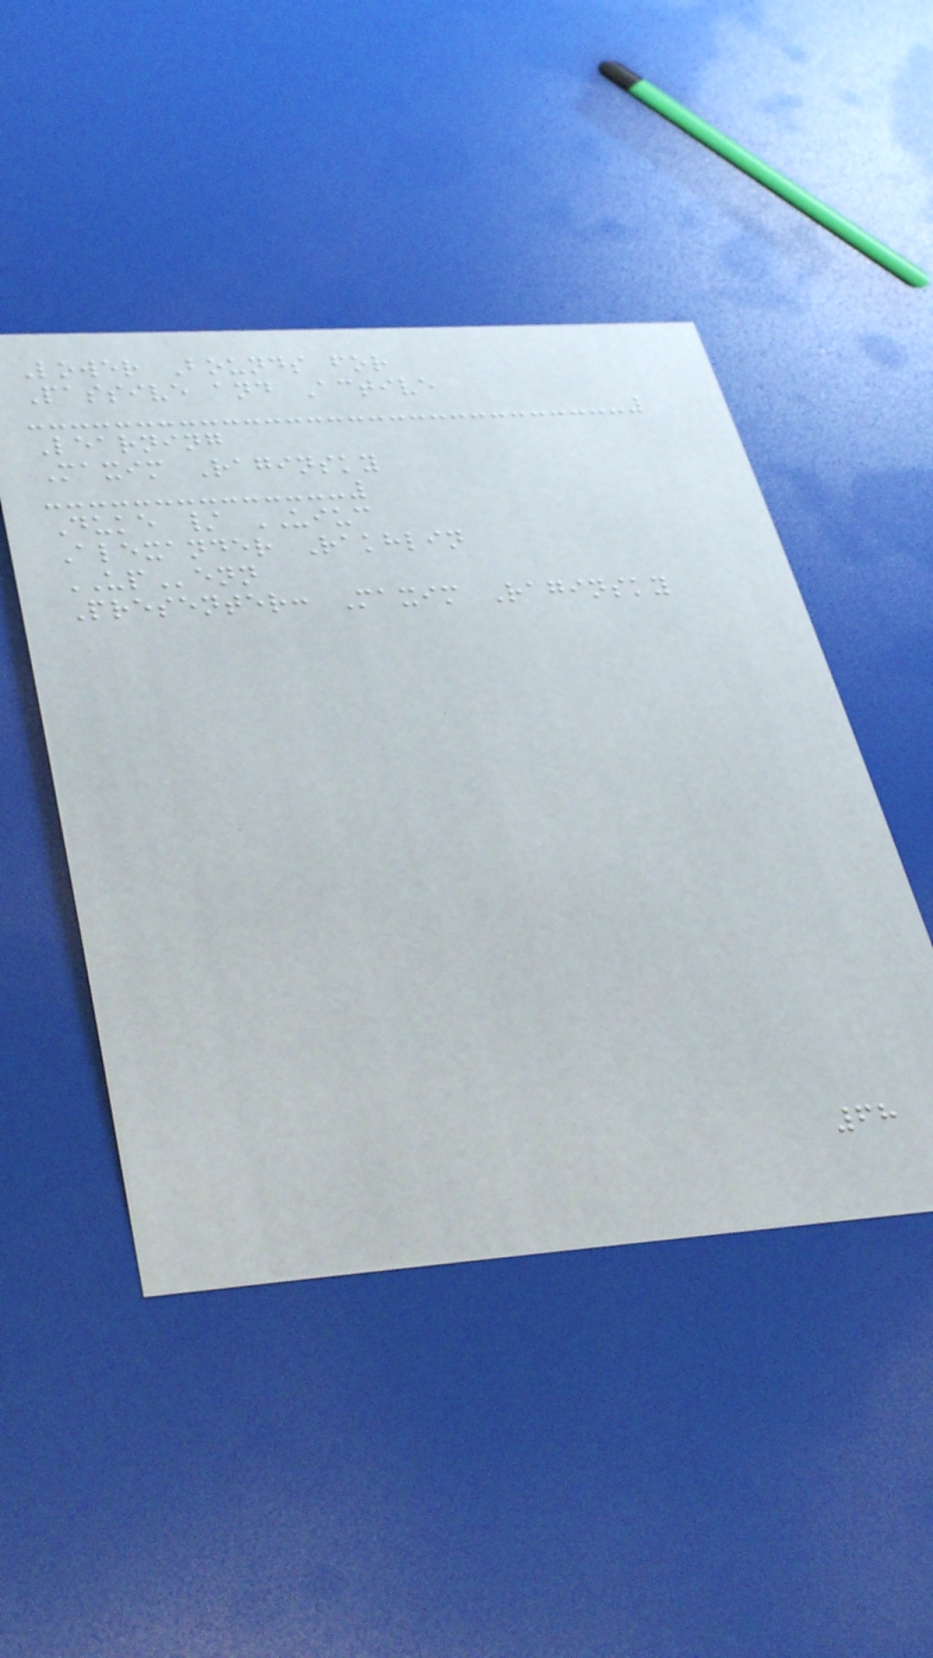Lower Bounds for
Passive and Active
Learning
Maxim Raginsky
Duke / UIUC
Alexander Rakhlin
UPenn
Presenter: Maxim Raginsky
68
